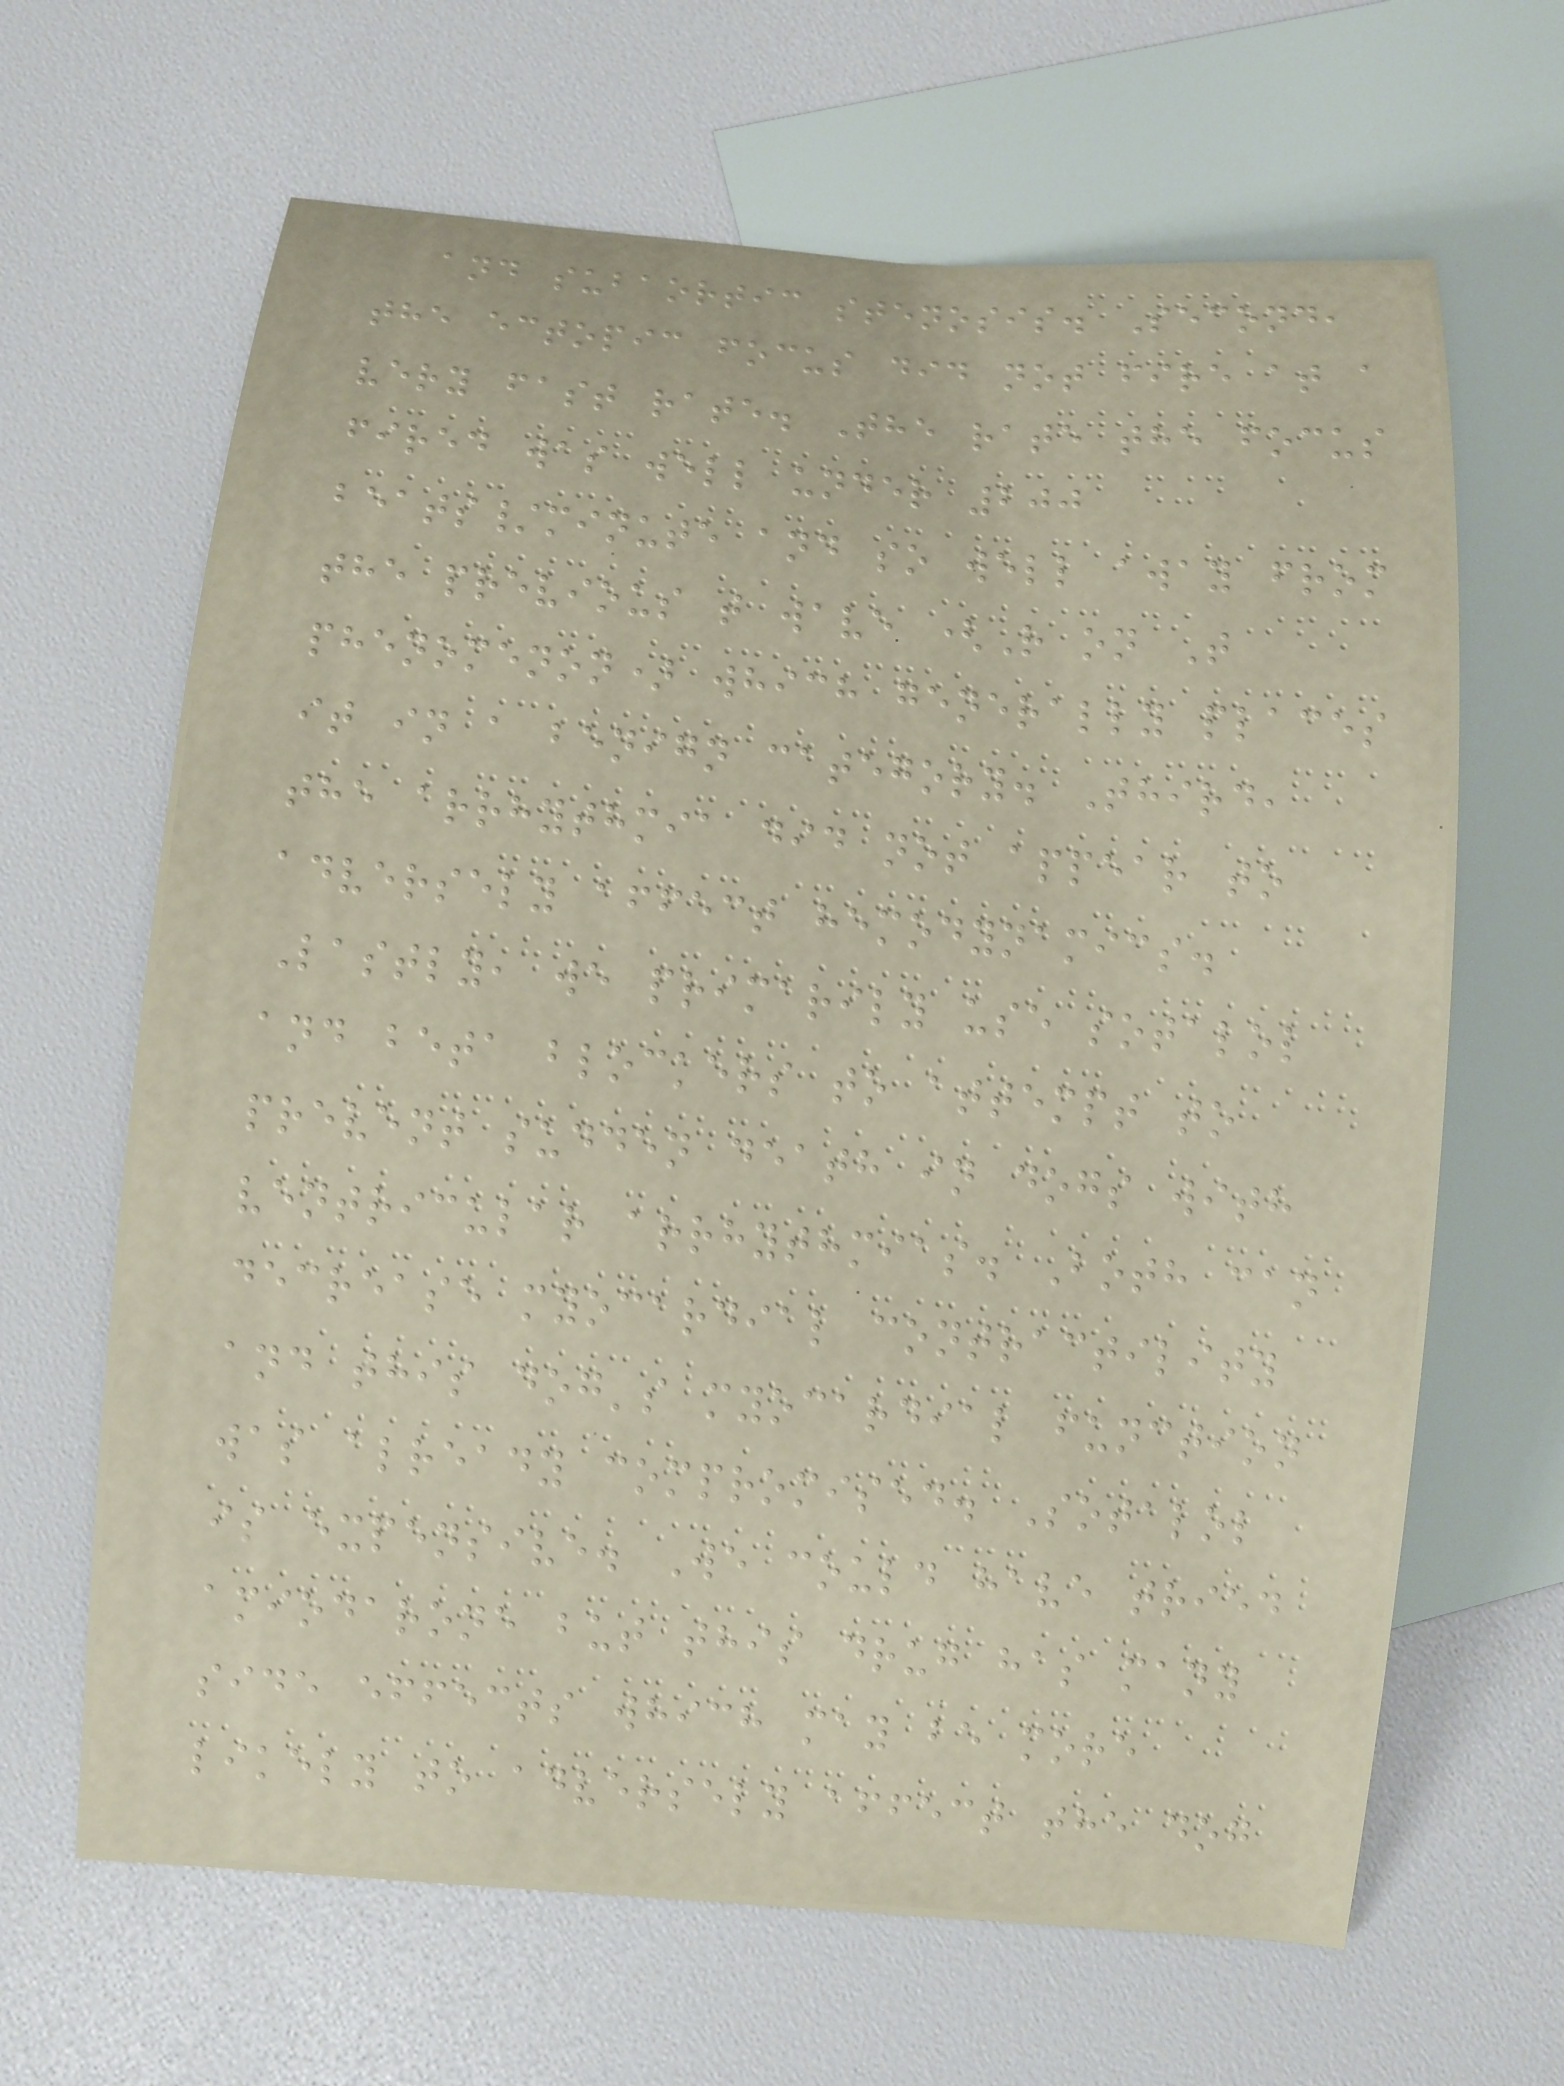and subaortic stenosis. Second,
the ectopic focus did not fire at a
very fast rate. The rate the focus
fired was well under 200
beats/minute and so well away from
the previous t wave (R on T
phenomenon) which generally places
it in a benign category. Third,
the arrhythmia did not appear to
adversely affect hemodynamics.
Lastly, we primarily use sotalol
and beta blockers to attempt to
prevent sudden death in dogs with
ventricular arrhythmias. Both can
decrease myocardial contractility
and this dog's myocardial function
was already compromised. Sotalol
is expensive. We could have tried
amiodarone but this drug has many
side effects which may be more
likely to adversely affect the dog
